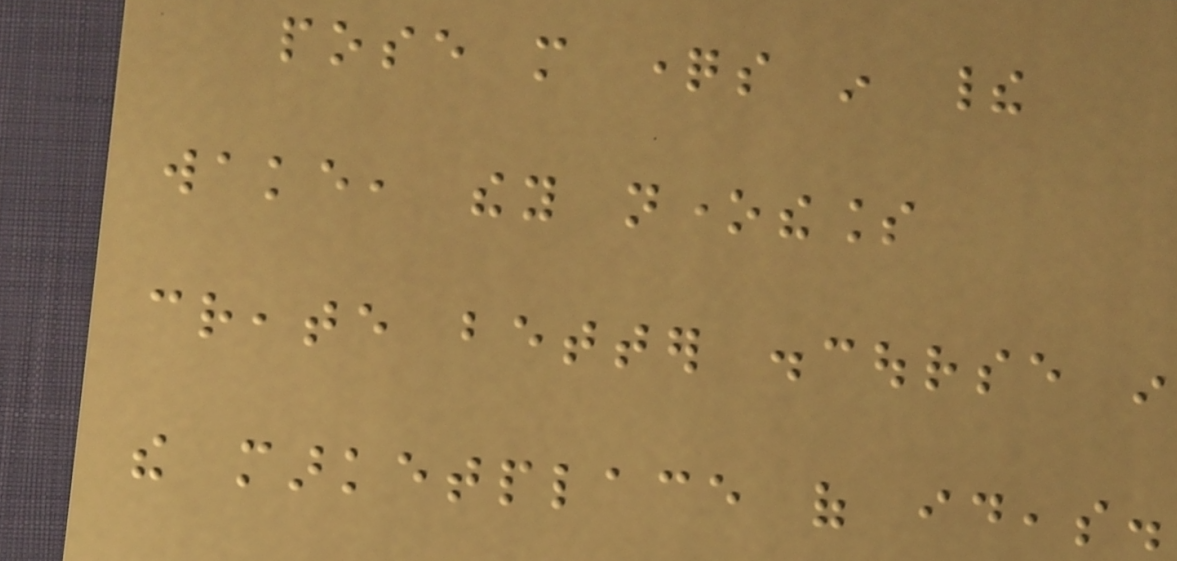pose more questions in their
wake, they nonetheless
create better discourse in
the marketplace of ideas.
